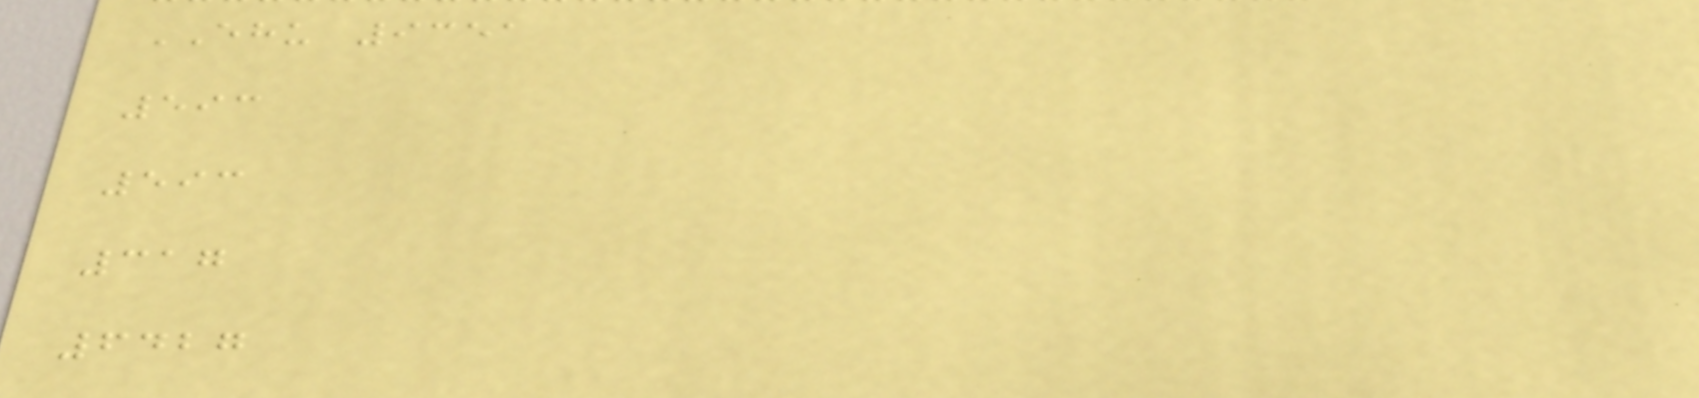EHU 9351
593
593
317
6427
